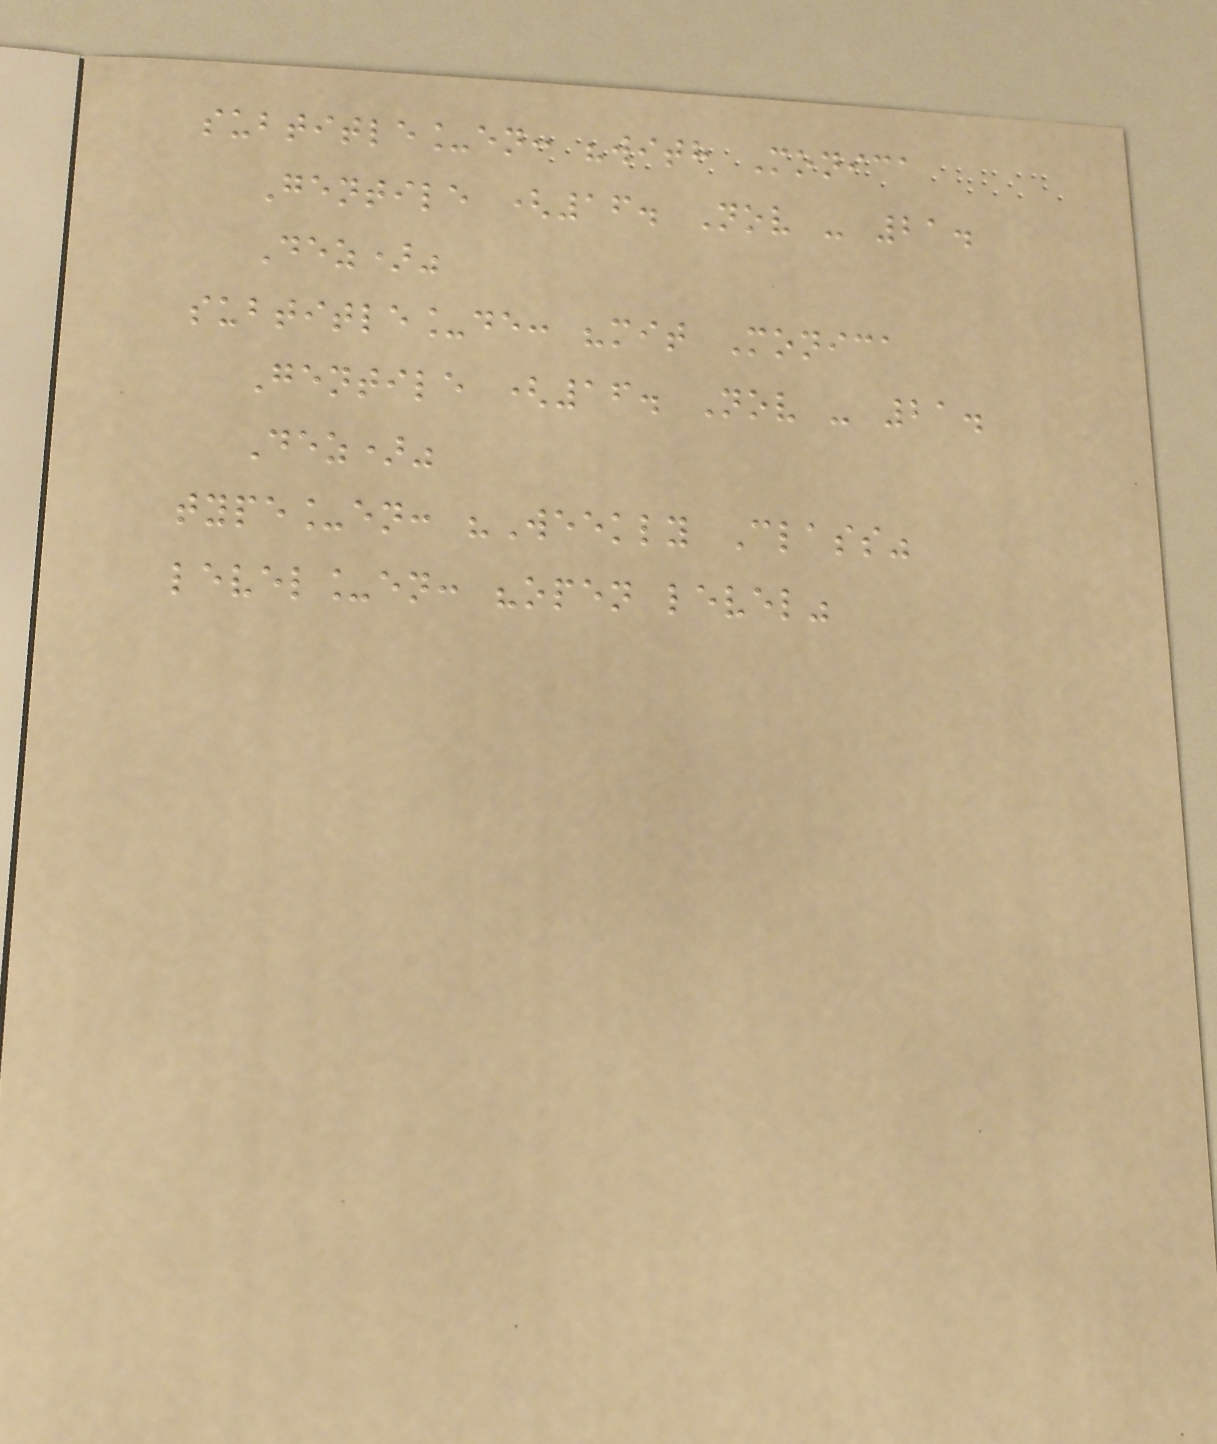subtitle_en: "with Monica
Gentile (16. Nov - 21.
Dez)"
subtitle_de: "mit Monica
Gentile (16. Nov - 21.
Dez)"
type_en: "Weekly Class"
level_en: "open level"
